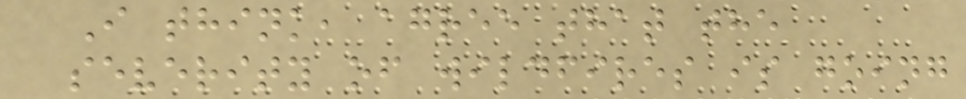I think, agree that the
severity of wildfires is going
